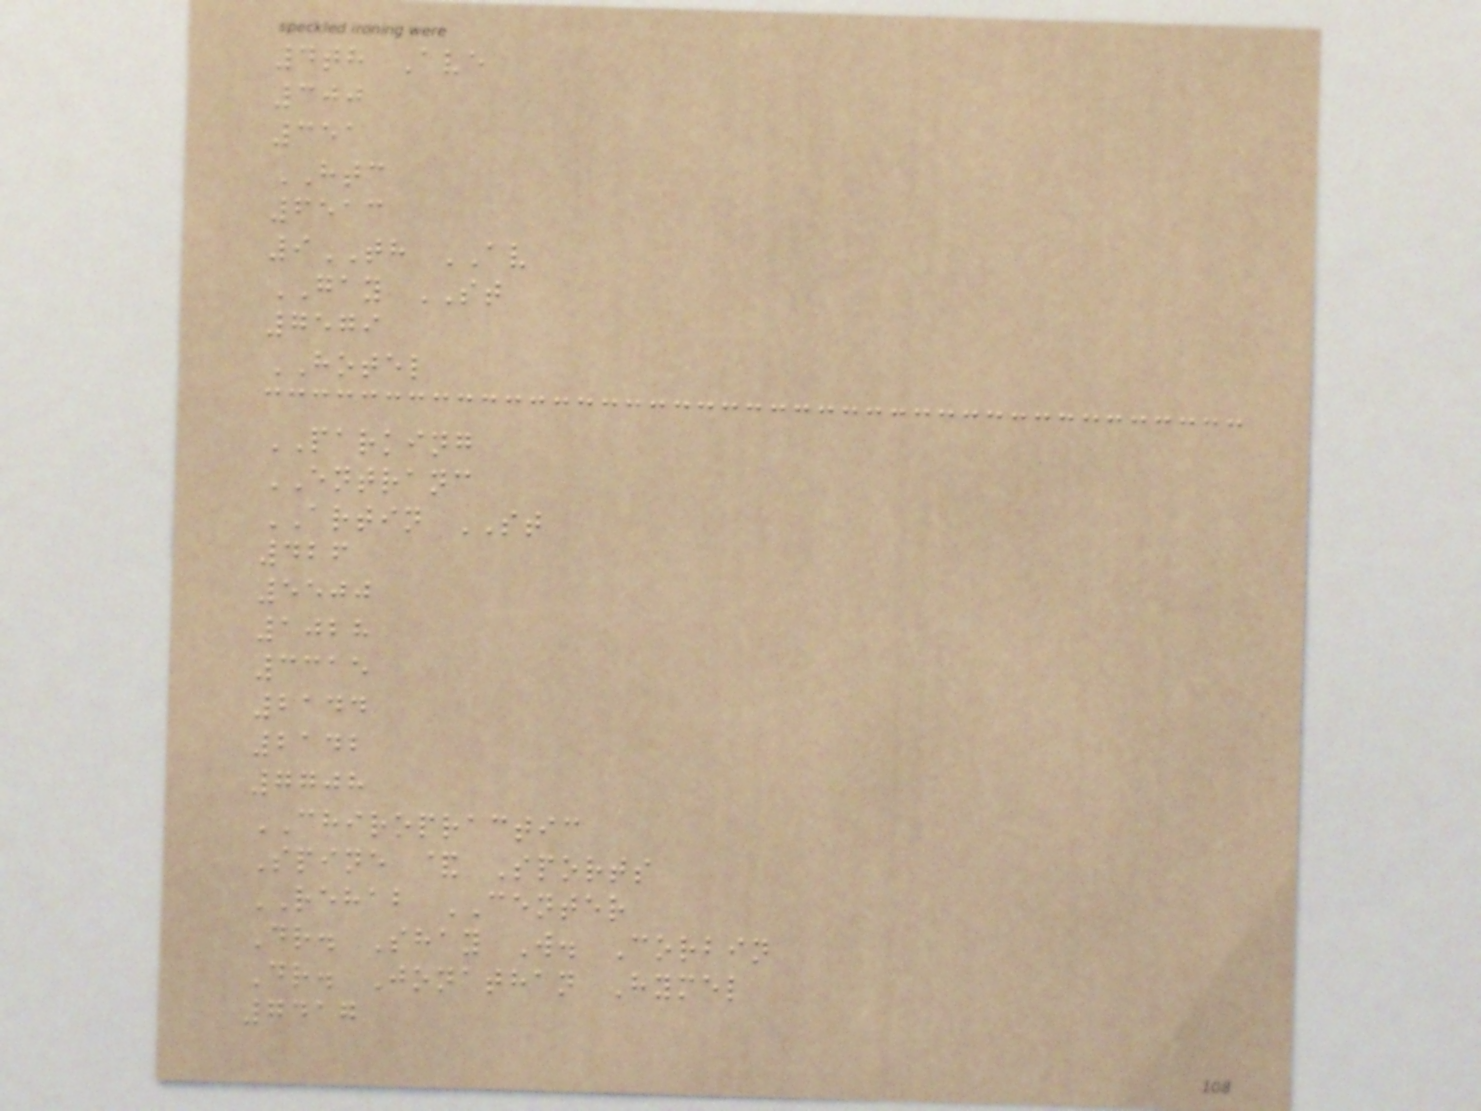4th Ave
300
351
HTC
6513
9TH AV
GAY ST
7579
HOTEL
PARKING
ENTRANC
ARTIN ST
426
5500
1028
3315
2144
2142
7708
CHIROPRACTIC
Spine & Sports
REHAB CENTER
Dr. Shay W. Corbin
Dr. Jonathan Hymel
7417
